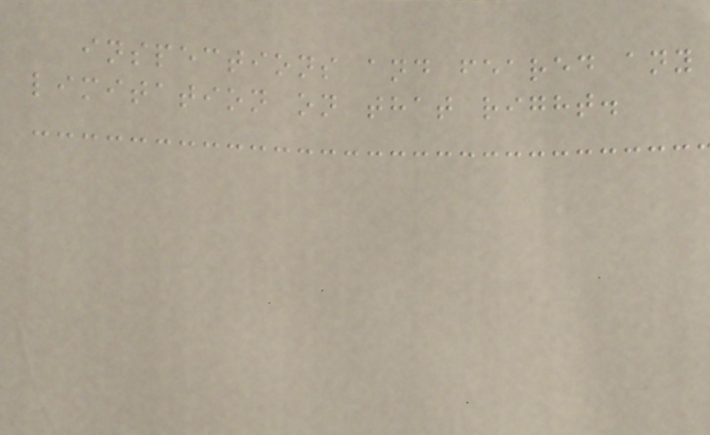inspections and feared any
limitation on that right.
